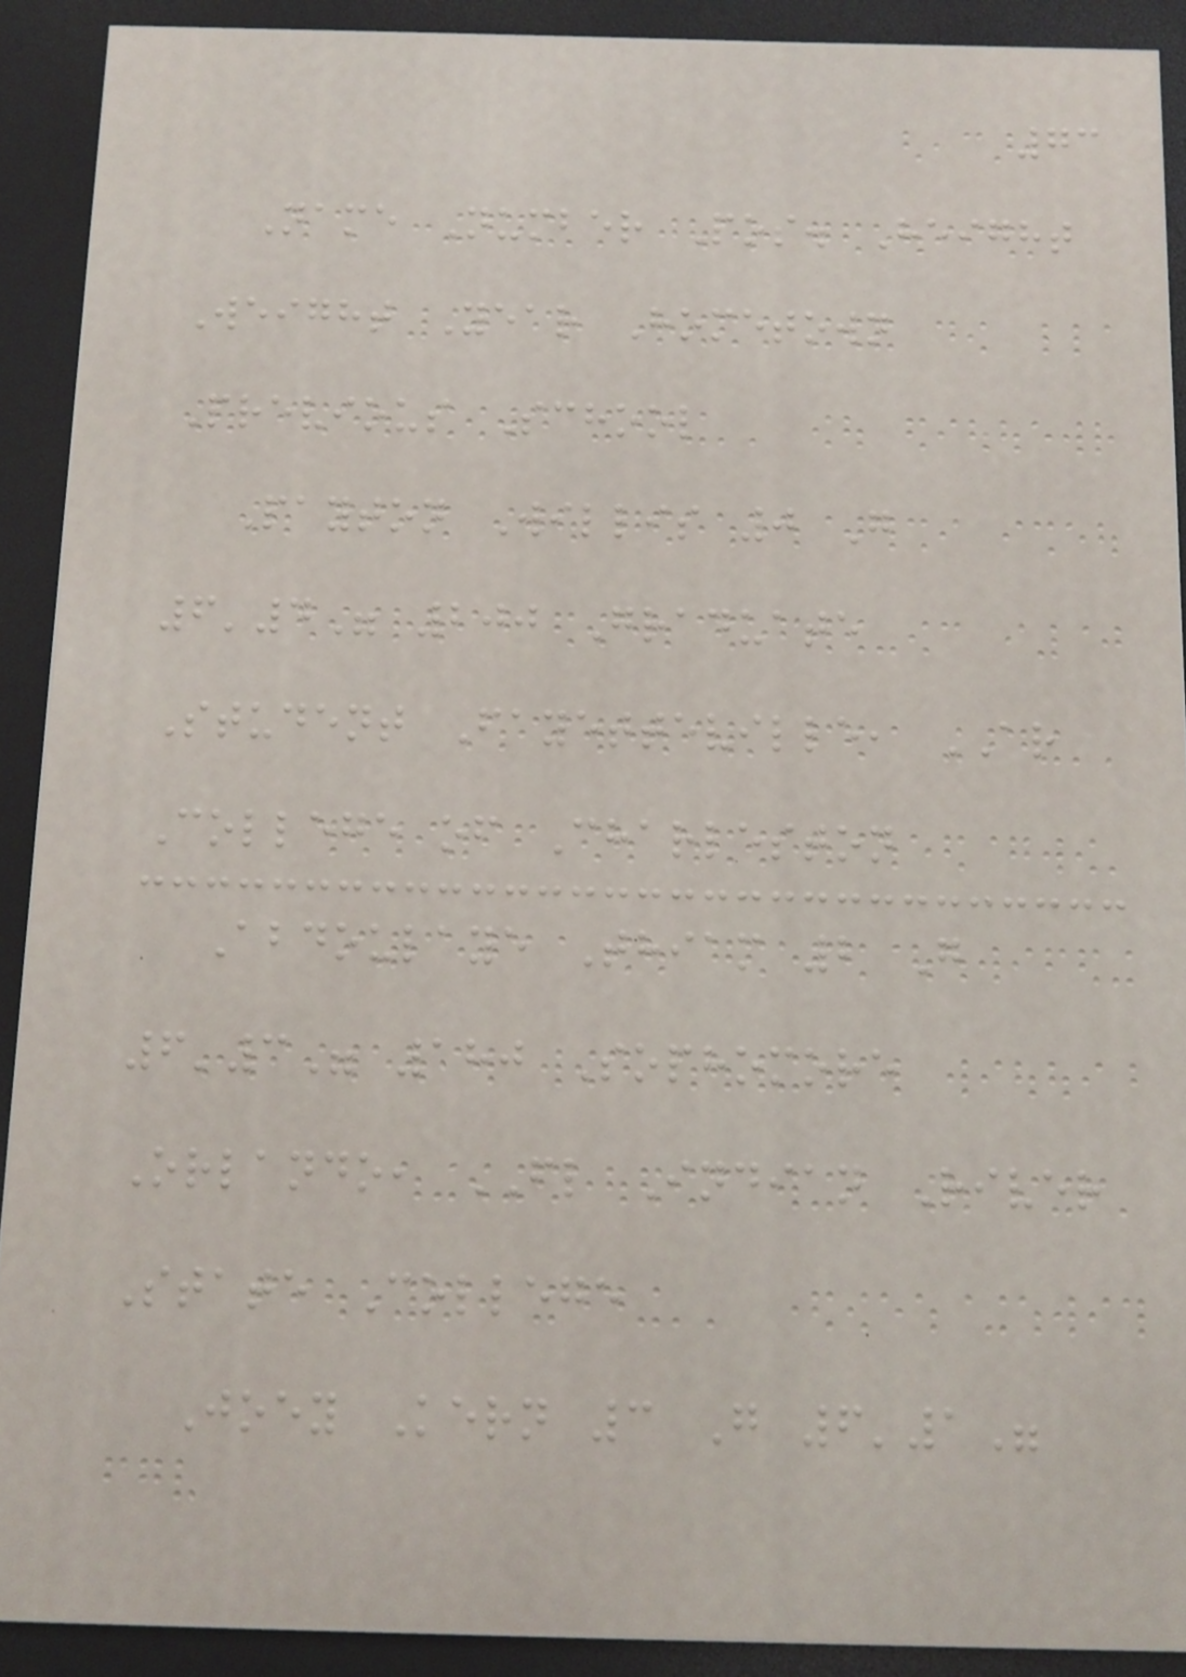73
Name Number Pos. Height
Weight Year Hometown
Previous School
Payton Willis 0 G
6'4" 200 Graduate
Student Fayetteville, AR
College of Charleston
Abdoulaye Thiam 2 G
6'3" 180 Sophomore
Orlando, FL Indian River
State College
Joey Kern 3 G 6'1"
